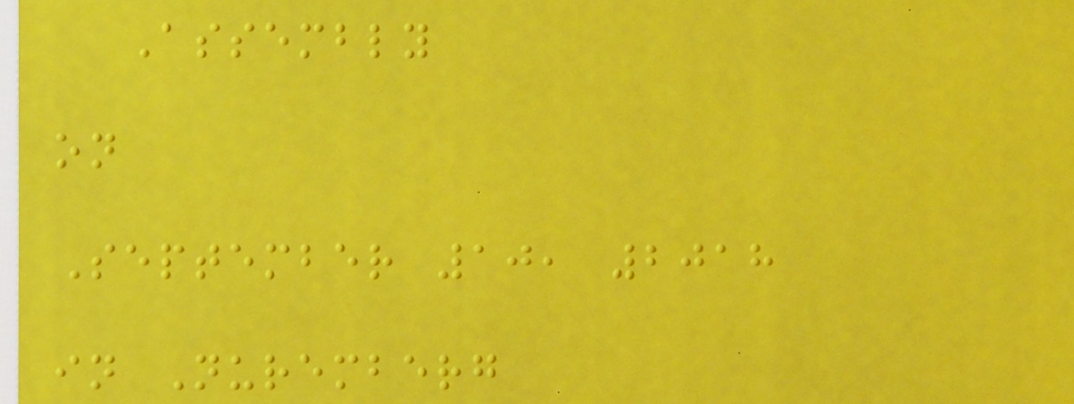Assembly
on
September 10, 2018
in Nuremberg
